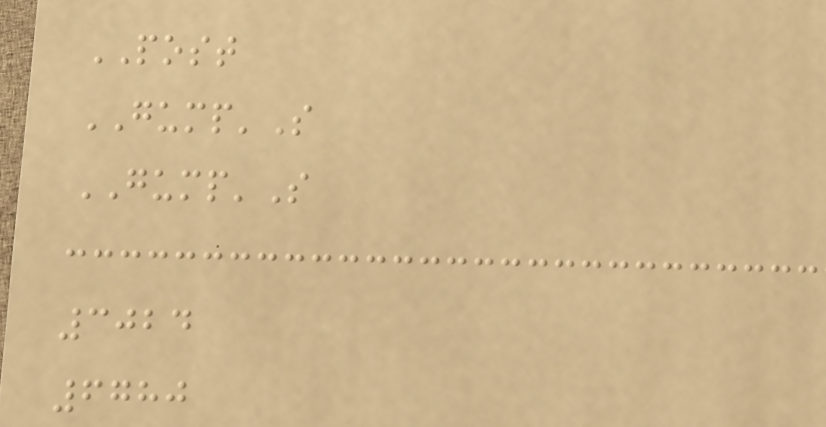POST
GUMP'S
GUMP'S
3024
6780
